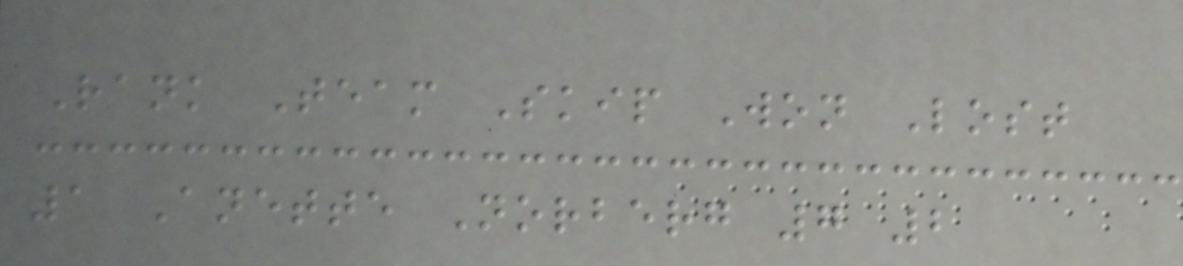Rank Team Skip Won Lost
1 Anette Norberg 7 2
